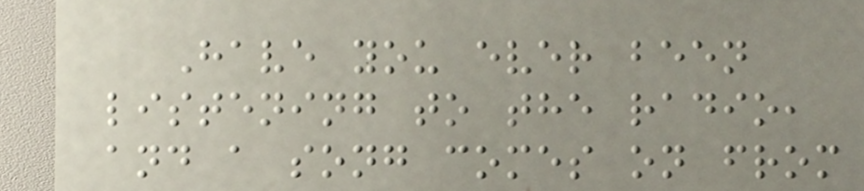Have you ever been
listening to the radio,
and a song comes on from
